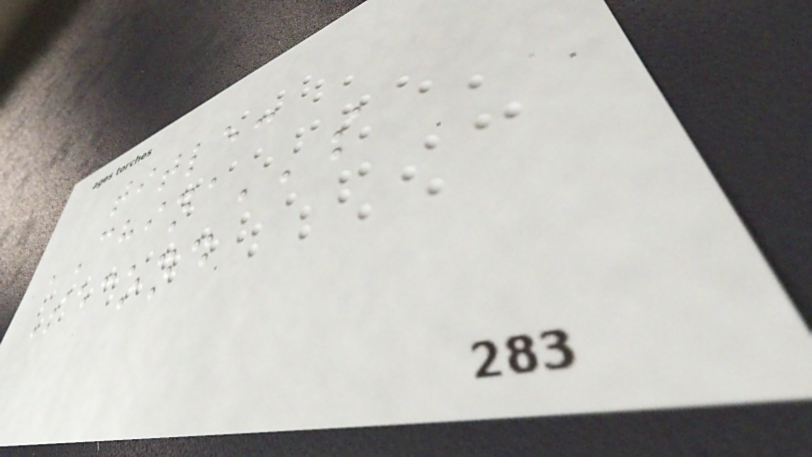title:
'China''s
Second
